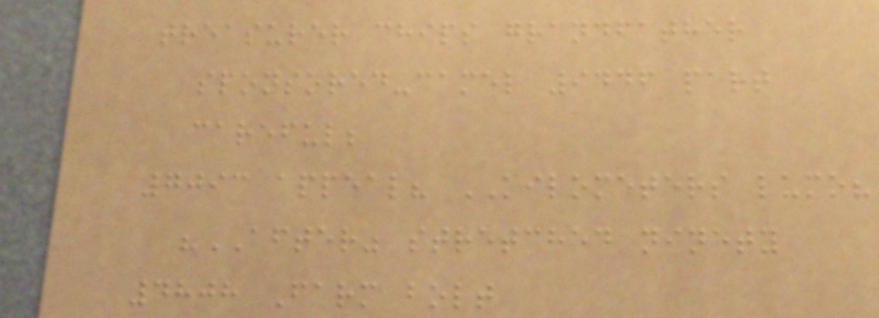treasurer chips grandfather
sponsored-camel 9446 part
careful;
7093 appeal? KILOMETERS lumo?
"AFTER" stretched ninety
4808 Farm bolt
